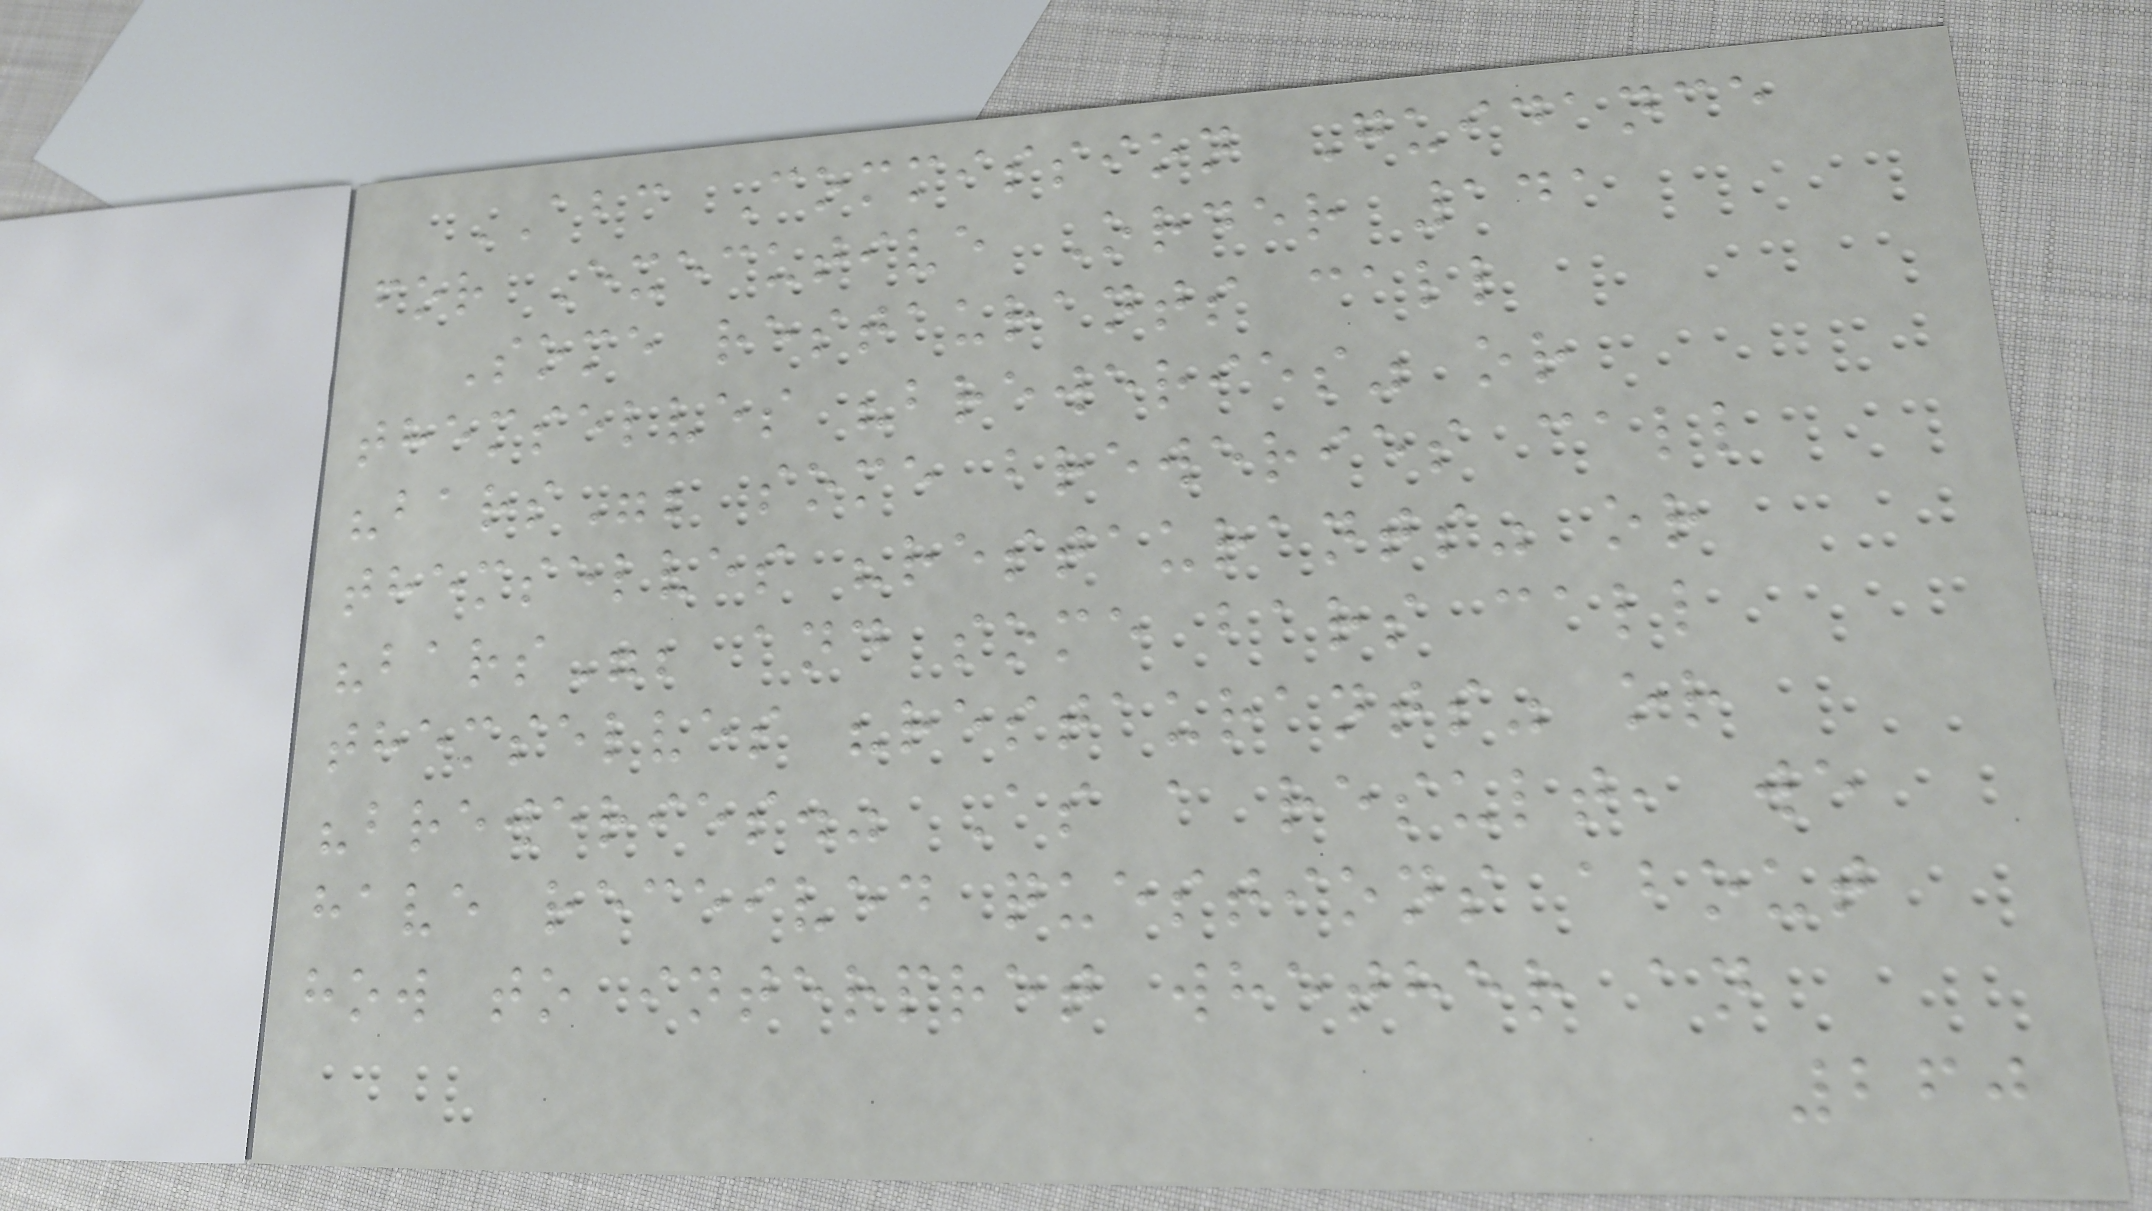ABC Commission Guidance
for Executive Order 141
Some restaurants call
themselves "breweries" or
"bars"; some breweries call
themselves "restaurants" or
"bars"; and some bars call
themselves "restaurants" or
"breweries." As a result, we
have received questions about
how to interpret whether an
260
